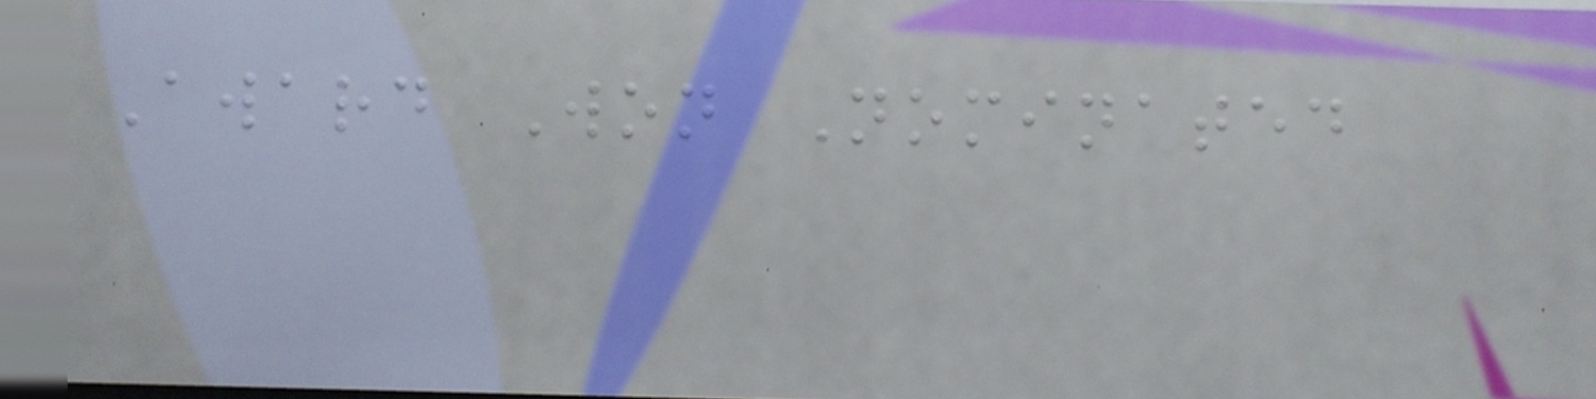Award Won Nominated
